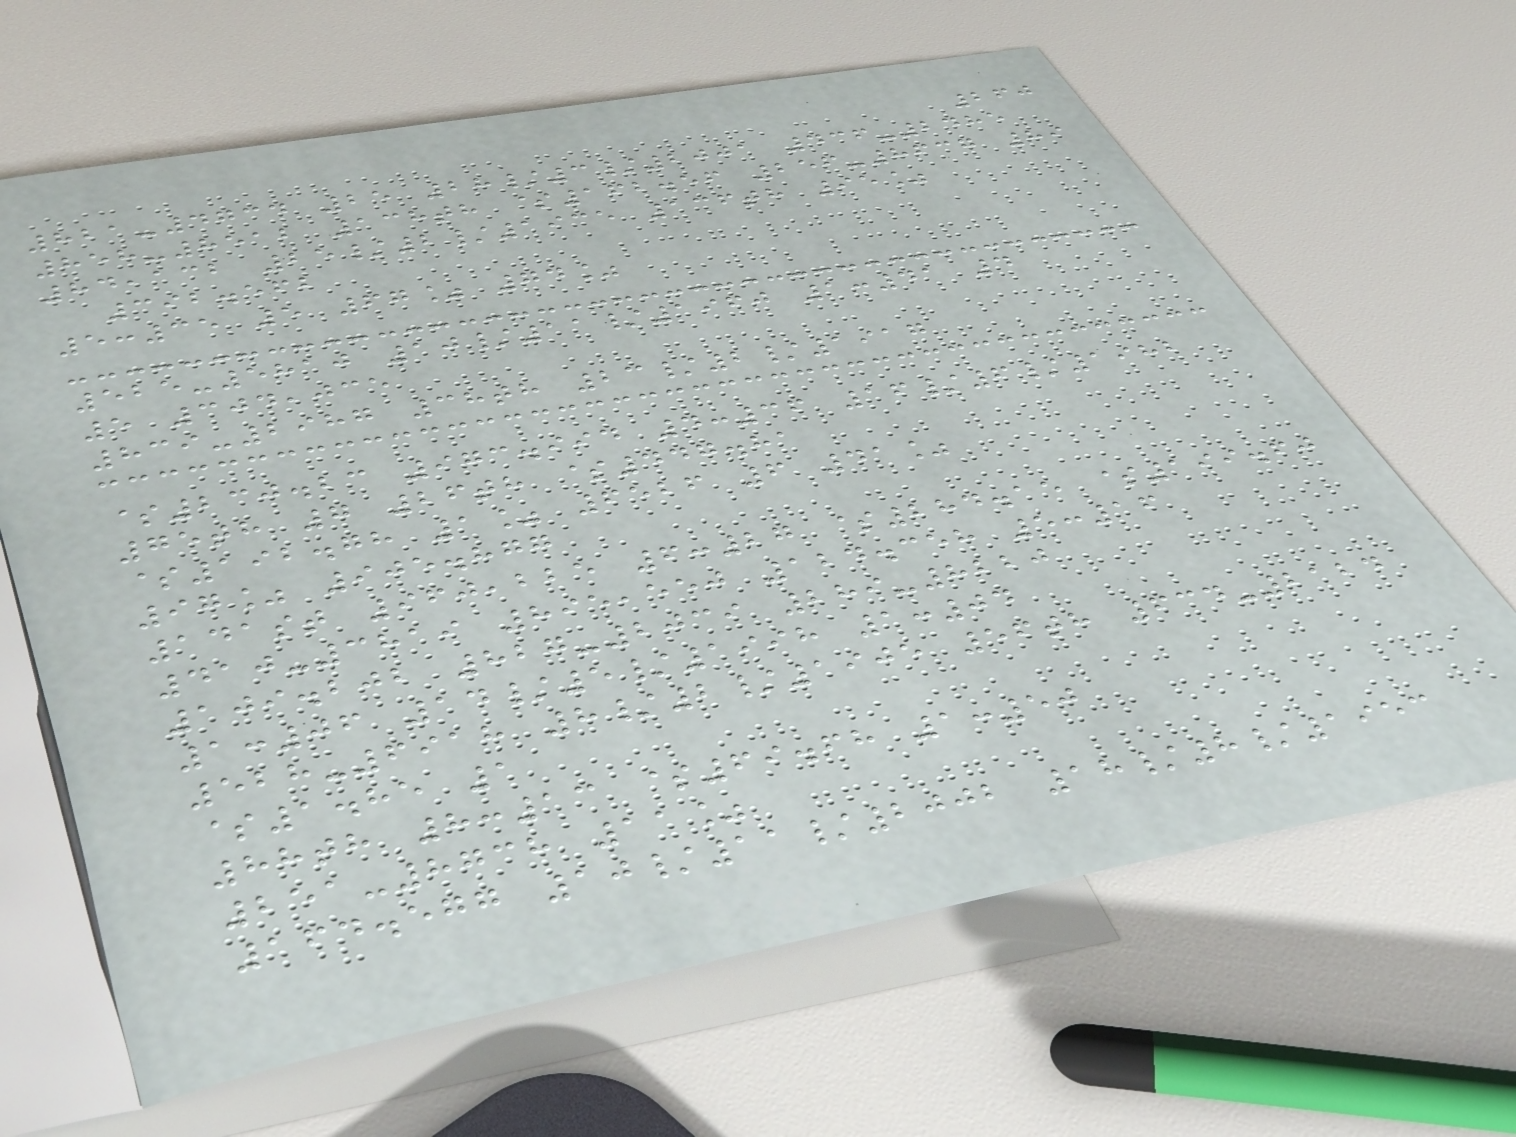260
821-4734 25 28/3/2001 436-2485
858-8512 138th $162.56 256-8637 89
84,132 25/2/1935 136th 95%
392.562
5:35 5 67% 74%
525-5810 10/11/1960 1:41 4
5 304,035
839-2987 38th 23/2/1917
$230.23 973.994 4:36 16/6/1982
75th 7 26th $447.81
$192.78 1% 6526 6 41%
97% 905.877
141st 960,225 6:27 $284.15 $199.60
410-3819 895,550 124.358 5:16
109.202 827-2039 289-8220
1:06 14/5/1998 1:04
528-6918 8/2/1905 56th 634-2124
$1.85 1
88th 8:13 $69.68 1:50
251-8738 11%
164.577 10/11/2002 18/8/1953
